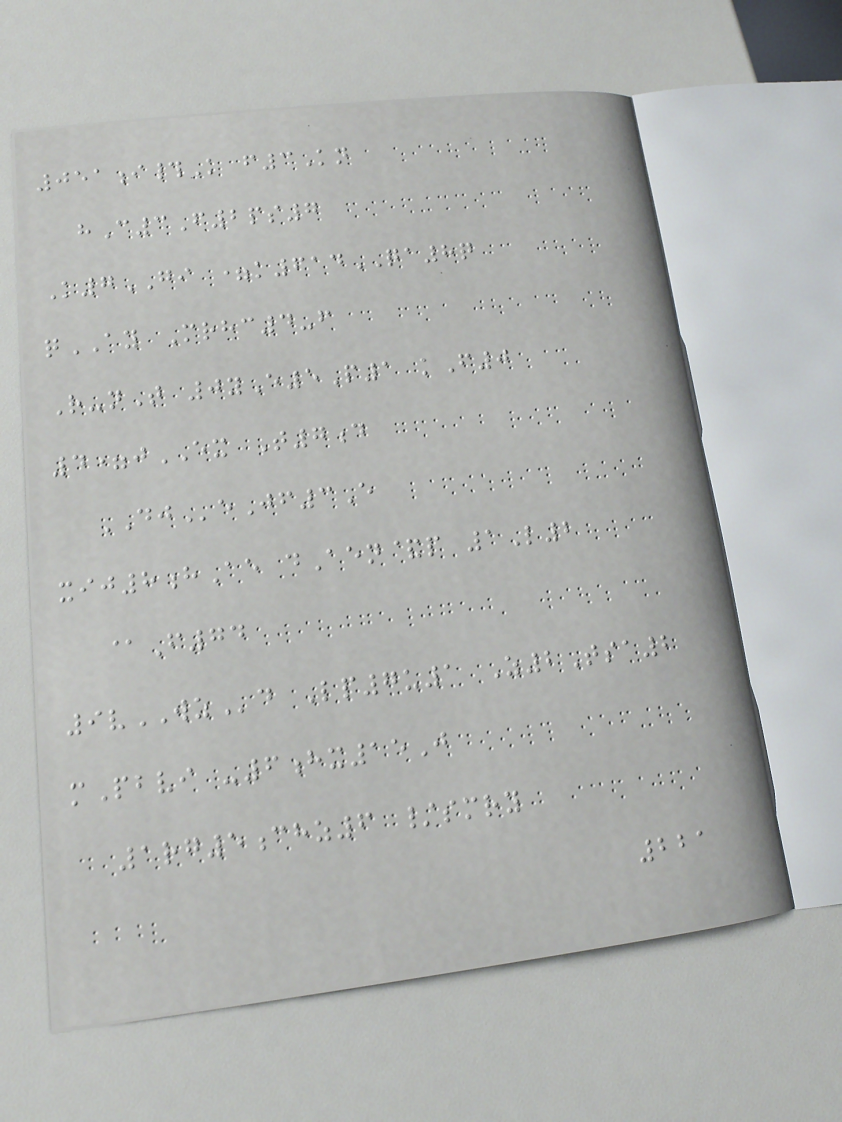051i#K f3Kn
hC3F2ps7
K7GI =k614QA8q
qAY Mrhc4-f
R-nT 0yE5P1 kF0
4=jEX T7d
DJeJf3E
xij8hAe dAen&p 1L2
@F74
9vWZd Lp7u1 Z2Tsa2
mPbvi -6hx15J
1rg5chz6 /smry
221
